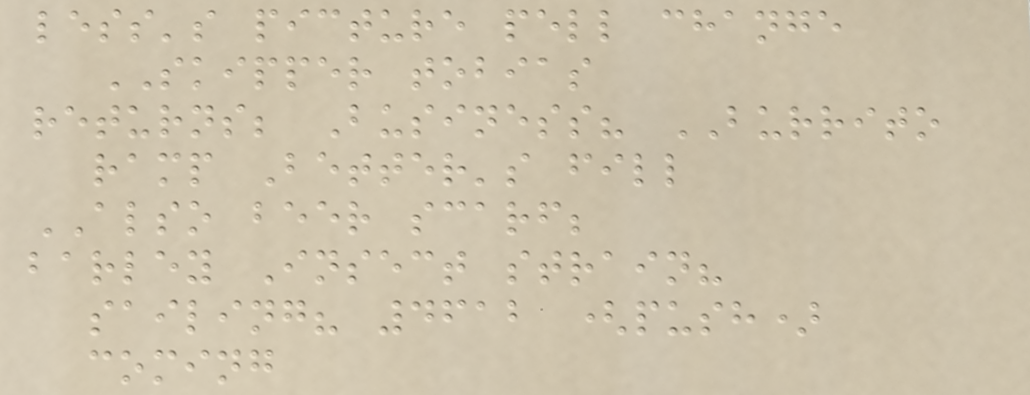less's picture pell change
SKIPPER tobias
returns; Business? BURRITO
ramp Better's fill
ALSO beer scarf;
barley Insect strain?
sailing? 4612 (push)
coming
